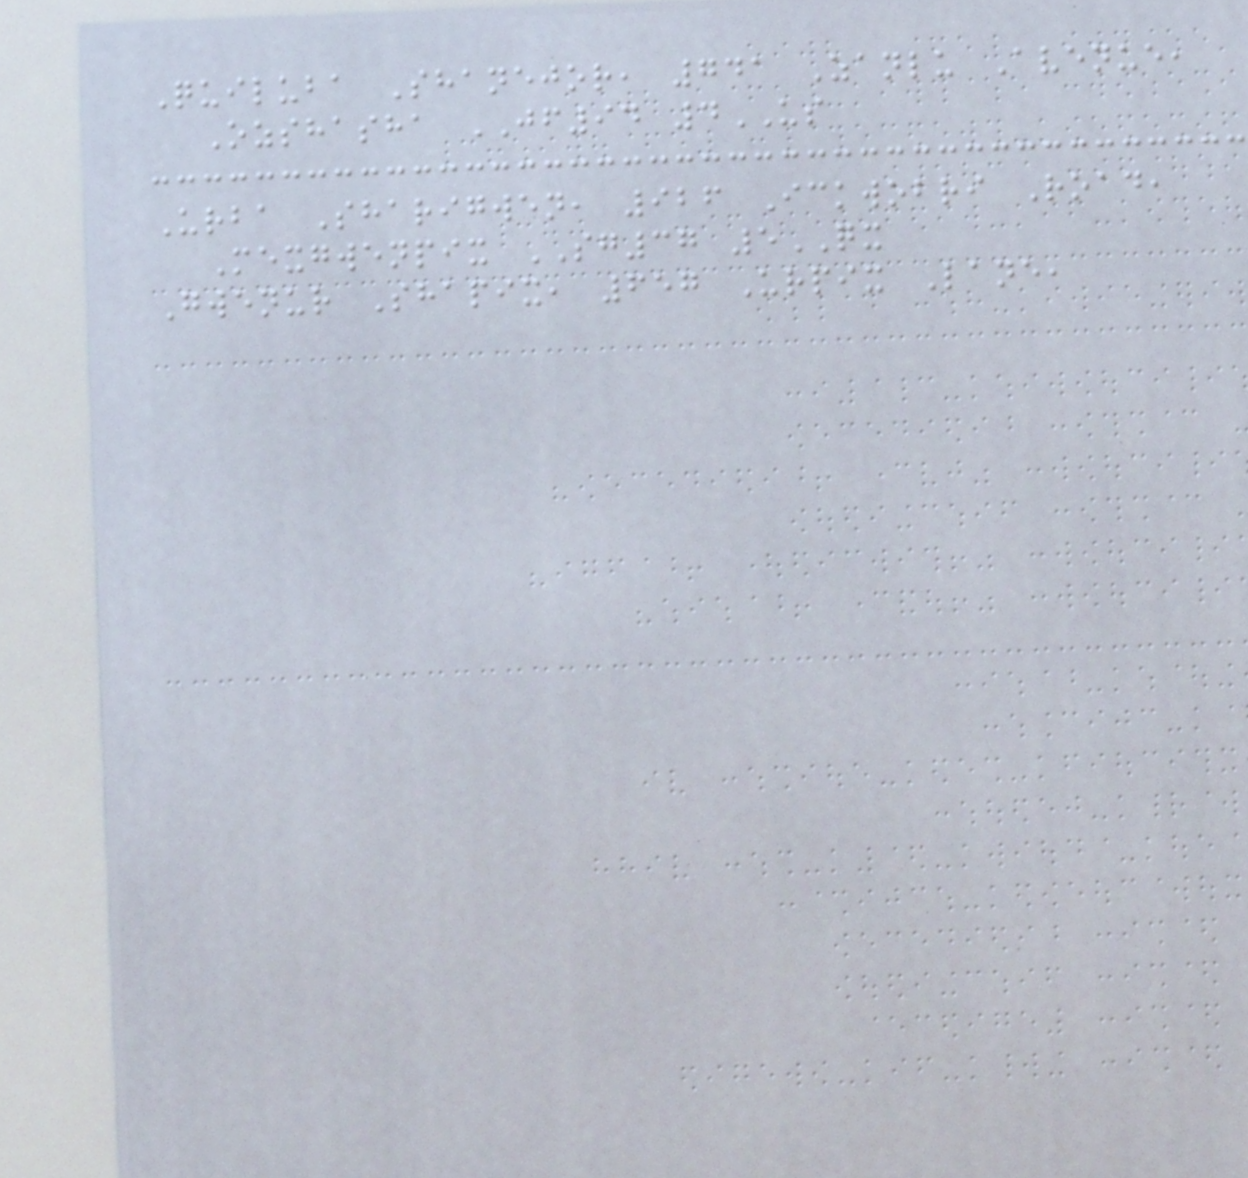Quiluba Shanejor, 741 Zanlu Avenue,
Ozshasha JF94 4US
Urba Sharigwen, 926 Ickwobri Road,
Mexgwenpix SG37 5QX
Gwenur Shapix, 657 Urpix Lane,
